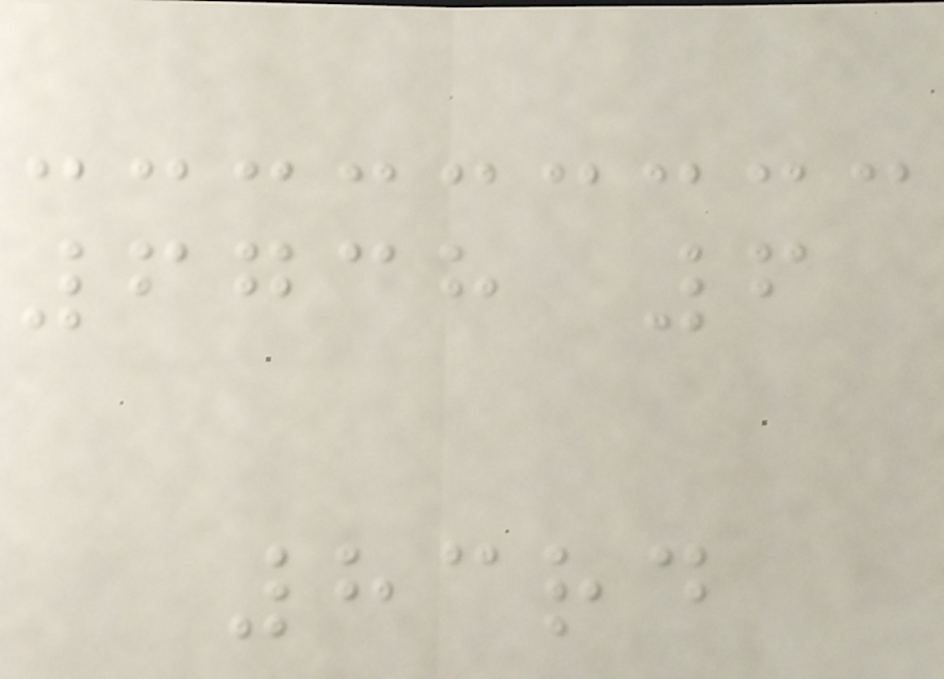6738 6
83rd
